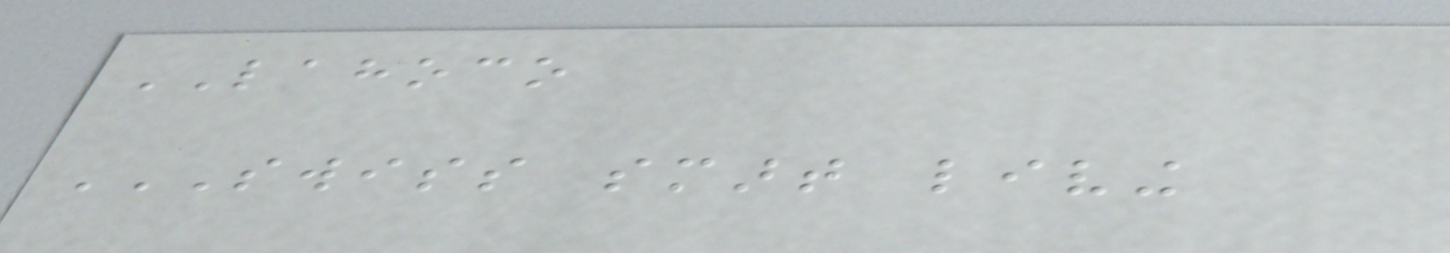LAHOCO
SWISS SMART LIVING
